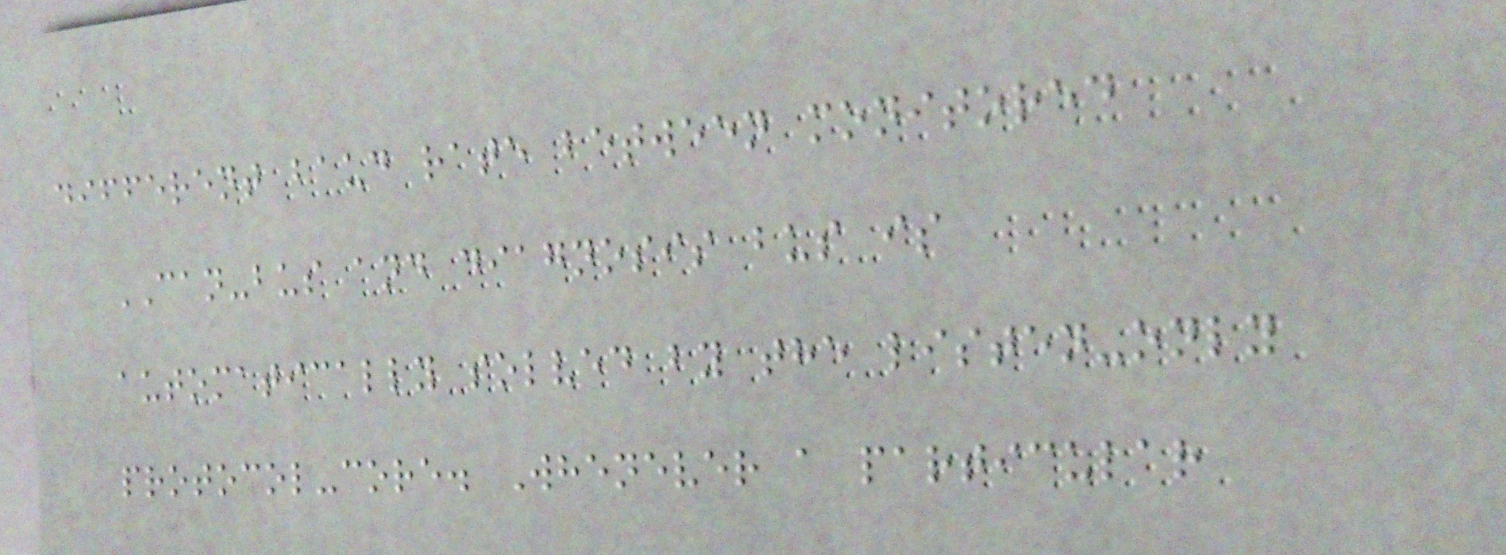different baud rate between monitored
CAN-bus and diagnosis bus is
automatically solved by the listen-only
protocol-core. Whenever a particular
